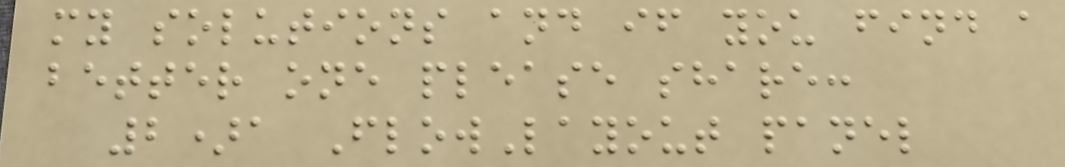my solutions and if you find a
better one please share:
2)a FlowLayout panel
